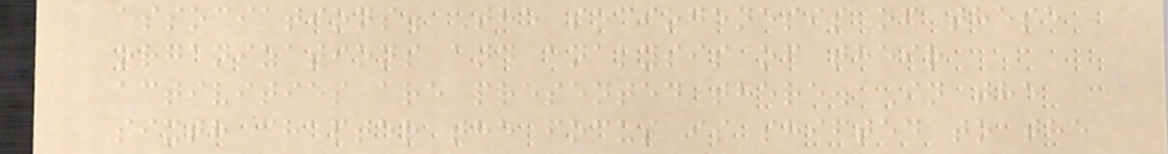associations. The sociogenesis of these
organizations and analysis of their
activities are presented there. In the
sixth chapter the focus is shifted to the
